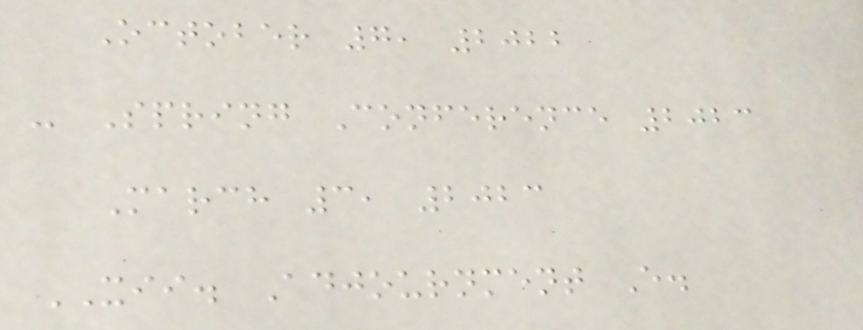October 7, 2022
- Spring Conference 2023
March 3, 2023
XII. Adjournment E.
